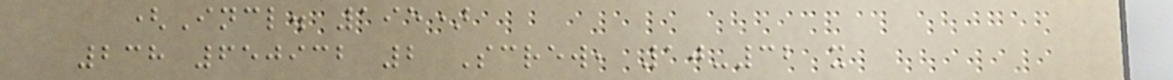(Incl. 195)
238 650932 2 Screw, 10-32 x
